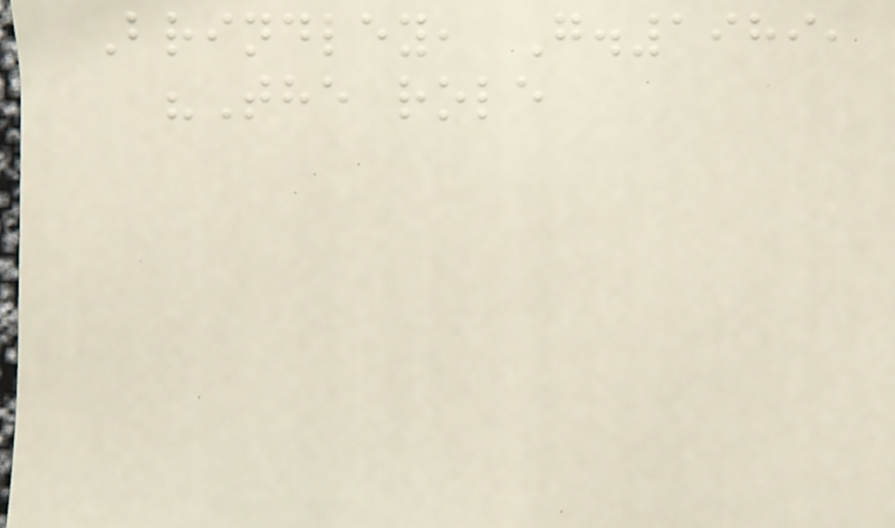Brindley, G.1989,
"The role
